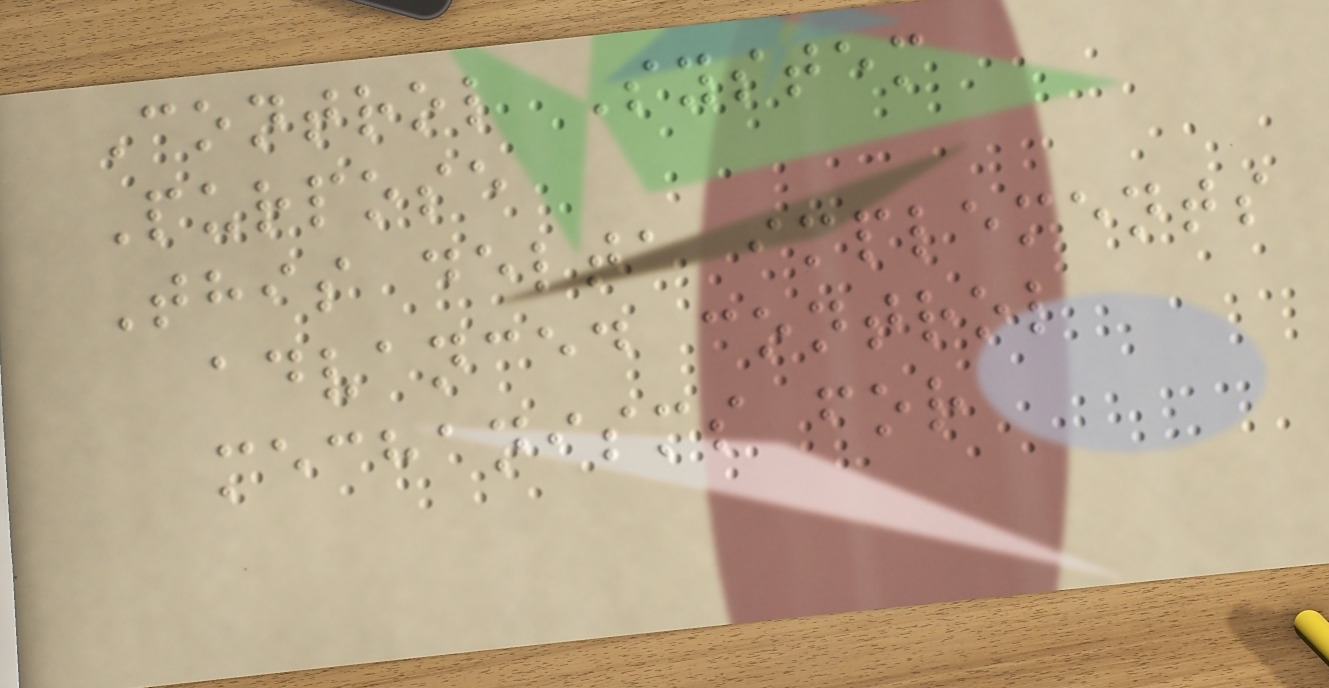Control System
Purpose
This delta implements
advanced control
mechanisms for
